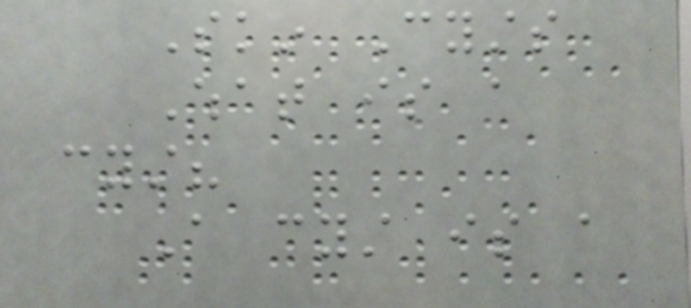Skin Cysts
What is a
cyst?
A cyst is a
